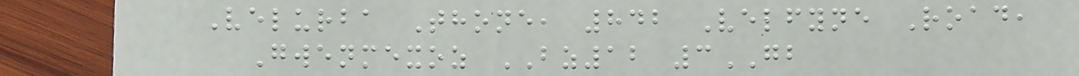Velurba Thone, 842 Velfyne Road,
Gwenmexoz BZ12 3GB
